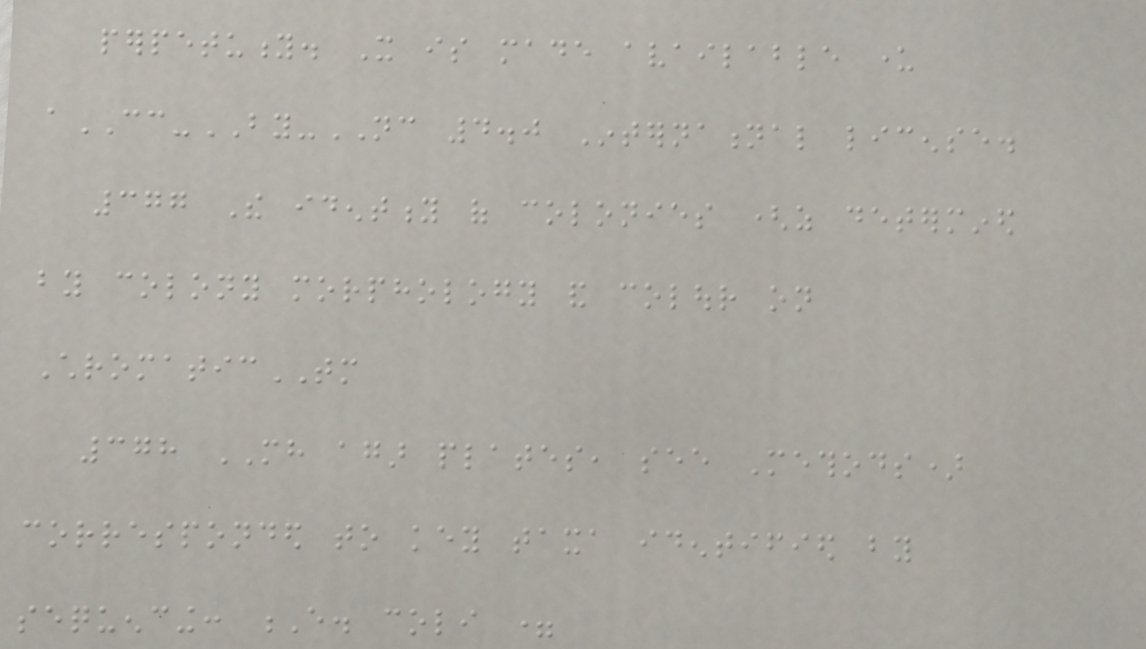perpetuity. It is made available under
aCC-BY-NC 4.0 International license.
377 The identity of colonies (as determined
by colony morphology and colour on
ChromaticTM
378 MH agar plates, see Methods)
corresponded to key taxa identified by
sequencing: E. coli =
